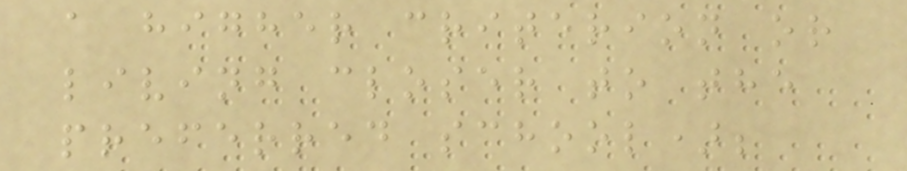a higher criterion or
living closer to the
preferred school);
